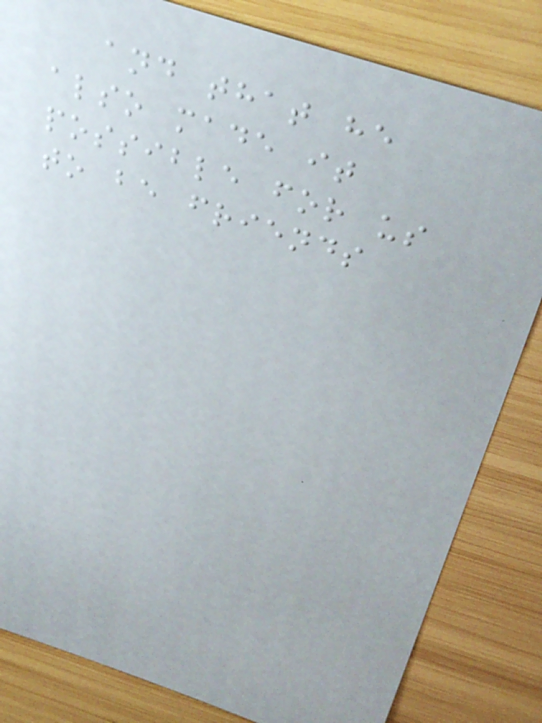and that he
also made it
possible for us
to be friends
